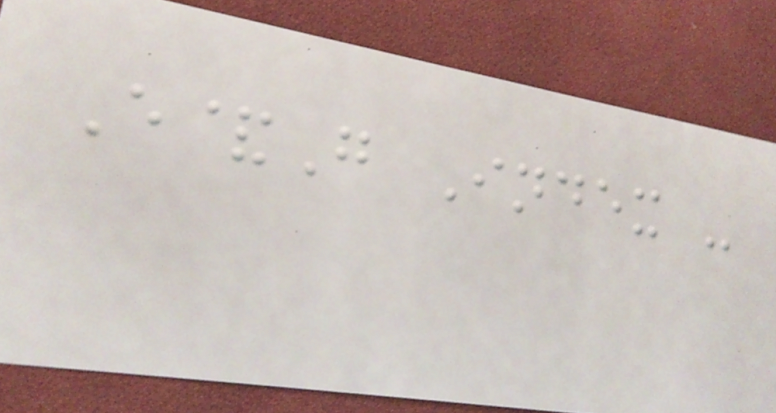E&G Index -
